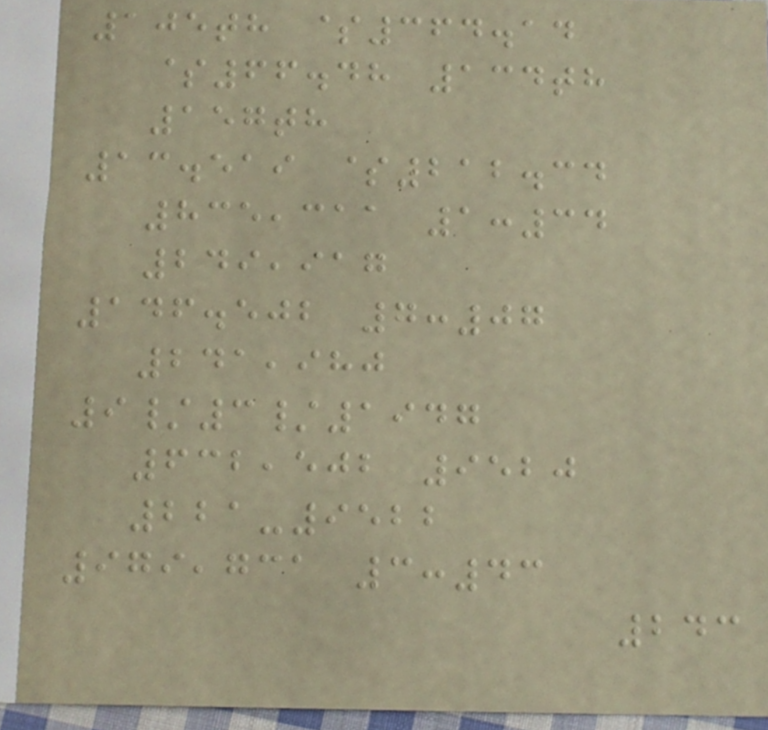105th $364.14
$66.48 134th
157th
13.519 $212.34
835,311 1:34
249,917
146.502 7:07
241,980
9/3/1947
632,502 9520
221-9522
979,731 3:43
243
